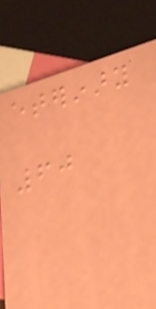eterinary
60
